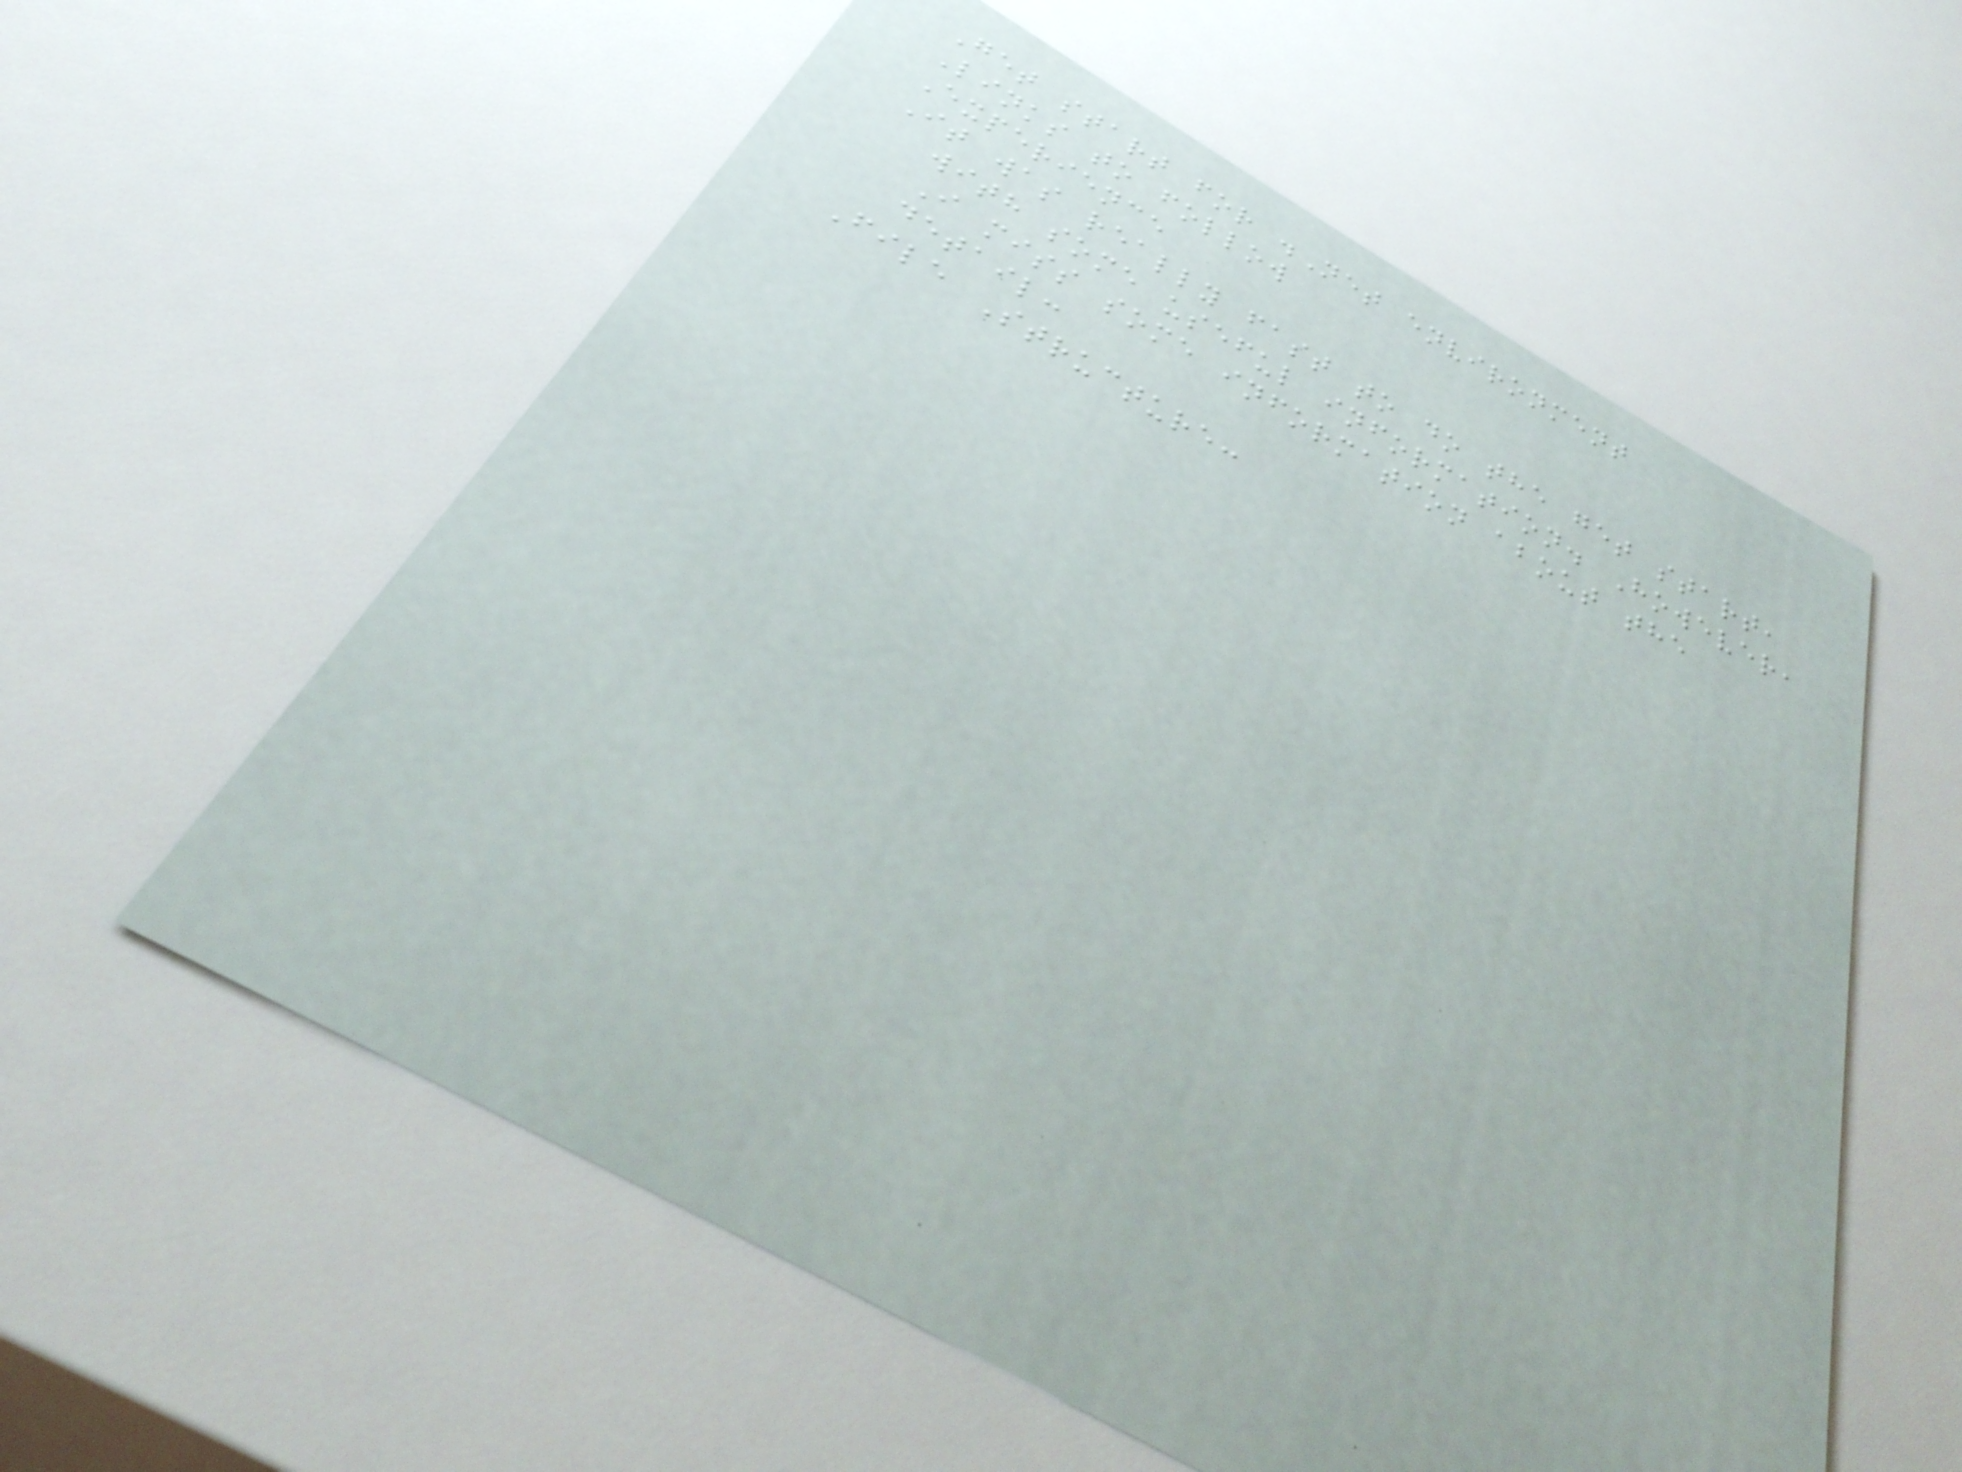Get start for .Net environment
Links to follow
Experience
It was really fast to do the get start,
with some useful information. However,
I miss some information about the
detail:
File Structure:
